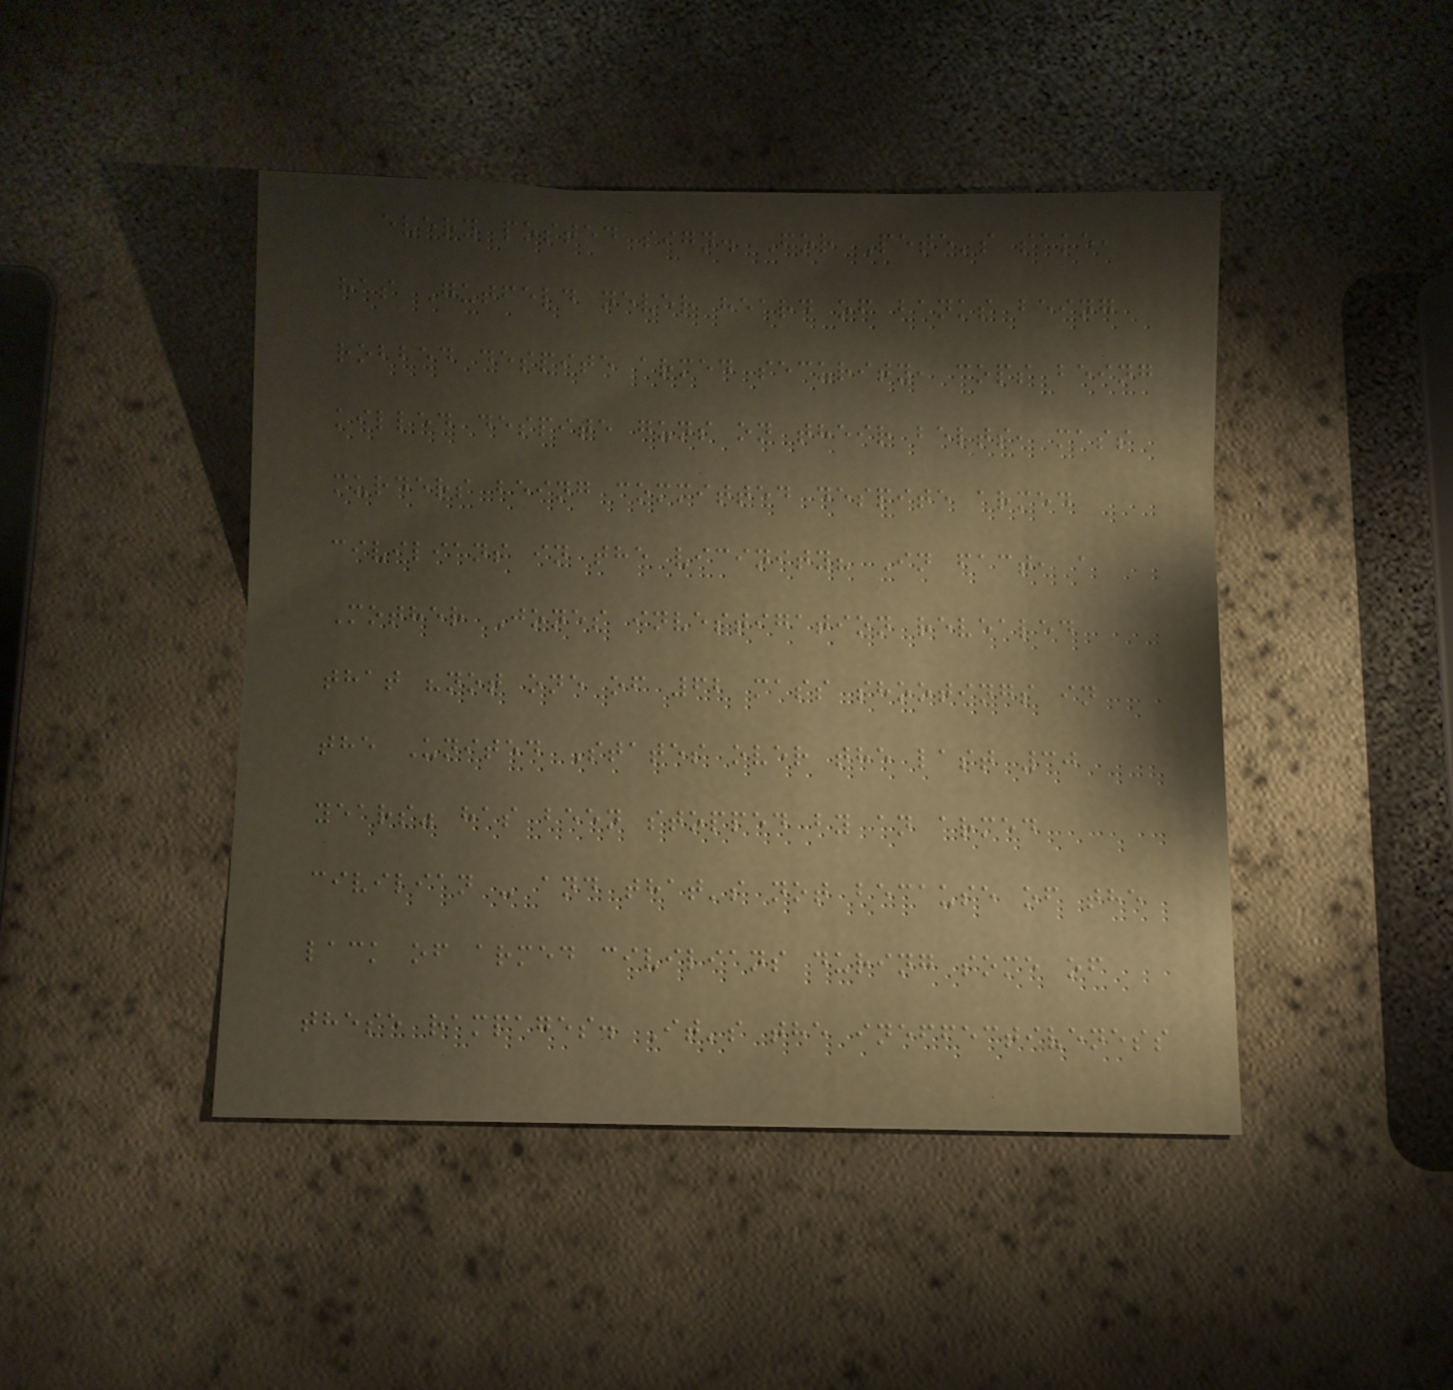every posted sign. For Pete's sake,
has Gutfeld never heard of banks being
robbed despite armed security, cops being
killed despite guns on their belts, mass
murders being committed despite armed
civilians in the vicinity? In fact, a
Mother Jones investigation revealed
that "not one of 62 mass shootings in
the United States over the last 30
years" has been stopped by an armed
civilian - and that's not because of the
lack of armed civilians during some of
these rampages. It's the ineffectiveness
